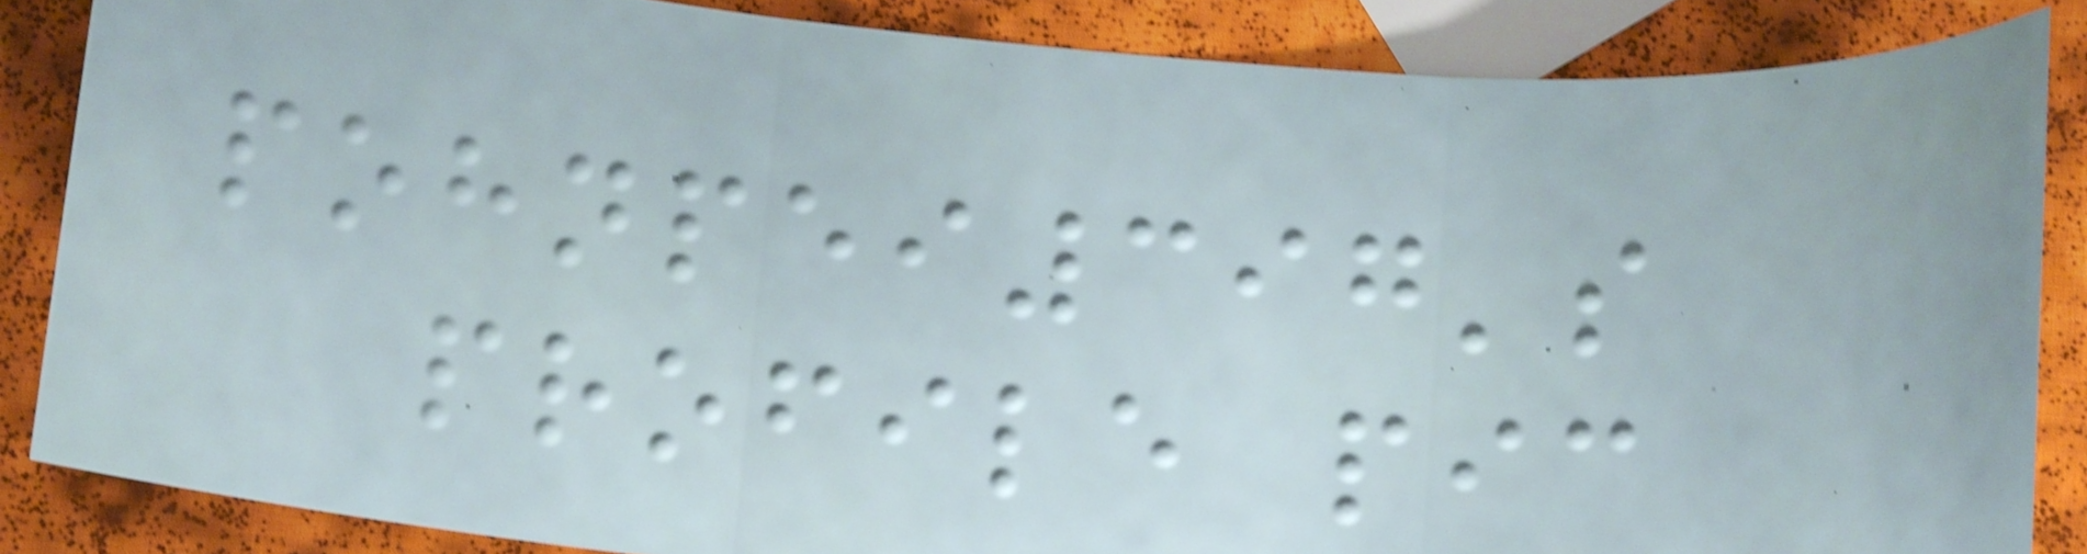pohnpei397's
profile pic
